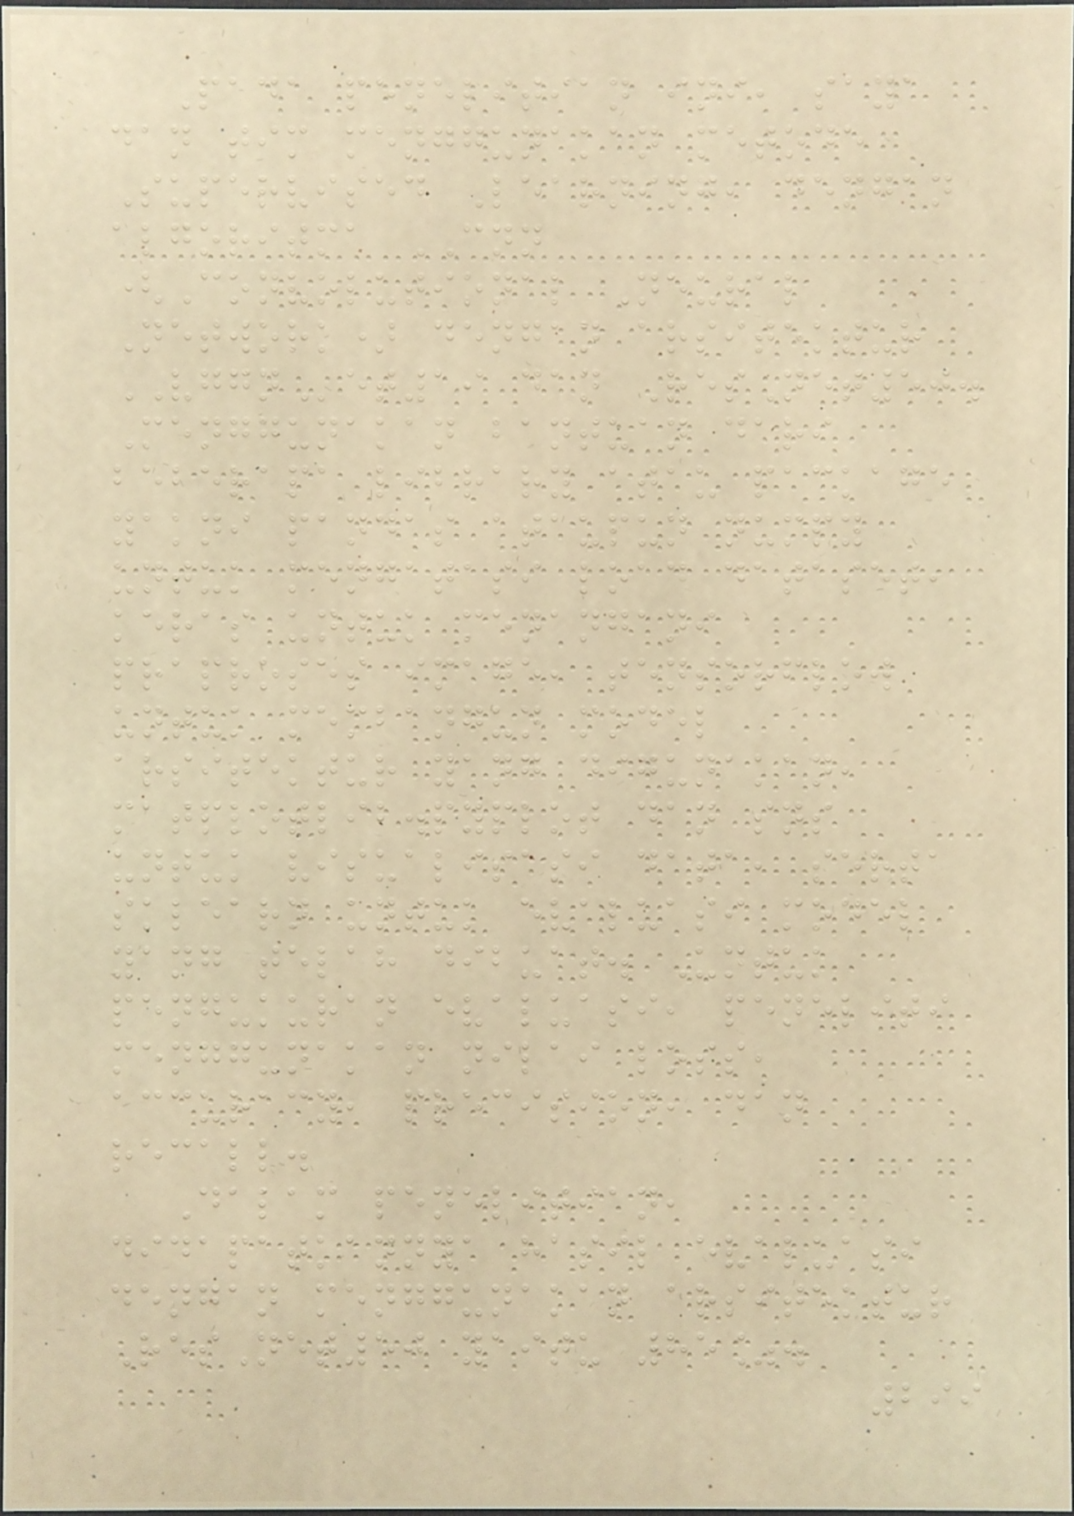Pada penelitian ini, saya
dan tim menggunakan metode
Supervised Learning, dengan
algoritma CNN
(Convolutional Neural
Network) dengan arsitektur
VGGNet19 dan ResNet50.
Menggunakan bantuan dari
beberapa library atau package
yakni pandas ataupun numpy
untuk mengatasi load dataset,
keras untuk menangani
praproses image, tensorflow
untuk membangun model
arsitektur yang digunakan,
matplotlib.pyplot dan sns
untuk visualisasi data, serta
sklearn untuk evaluasi model
yang telah dibuat. Untuk
pengukuran evaluasi, peneliti
menggunakan nilai loss,
accuracy, precision, dan
recall.
Dalam penelitian,
didapatkannya hasil evaluasi
dengan menggunakan arsitektur
ResNet50 yaitu 85%.
299
